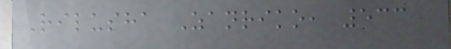Rilusha Zanriko, 533
